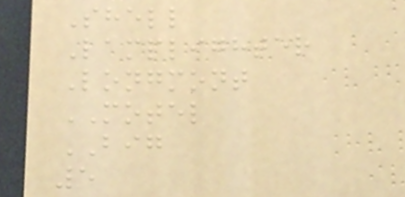Shell
Lamplighter
Longmont
MOTEL
BIG
5
